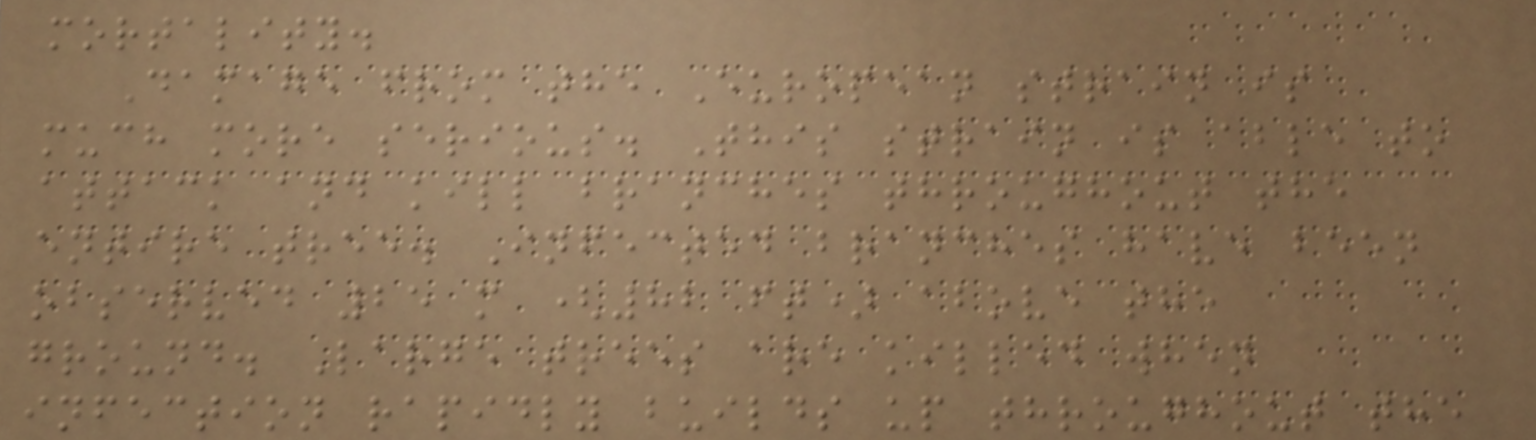mortality.
Damage from the European strain is
much more serious. This strain is able to
attack and kill branches throughout the
entire tree. Infected branches have been
observed 25 m (82 ft) above the
ground. Large trees are killed when
infection rapidly builds up throughout the
